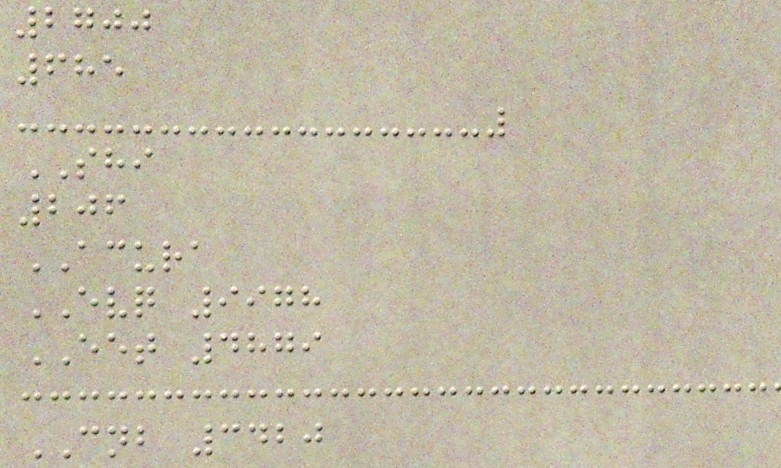2700
685
SHI
206
ACURA
EVQ 9978
EET 4879
CNB 3420
